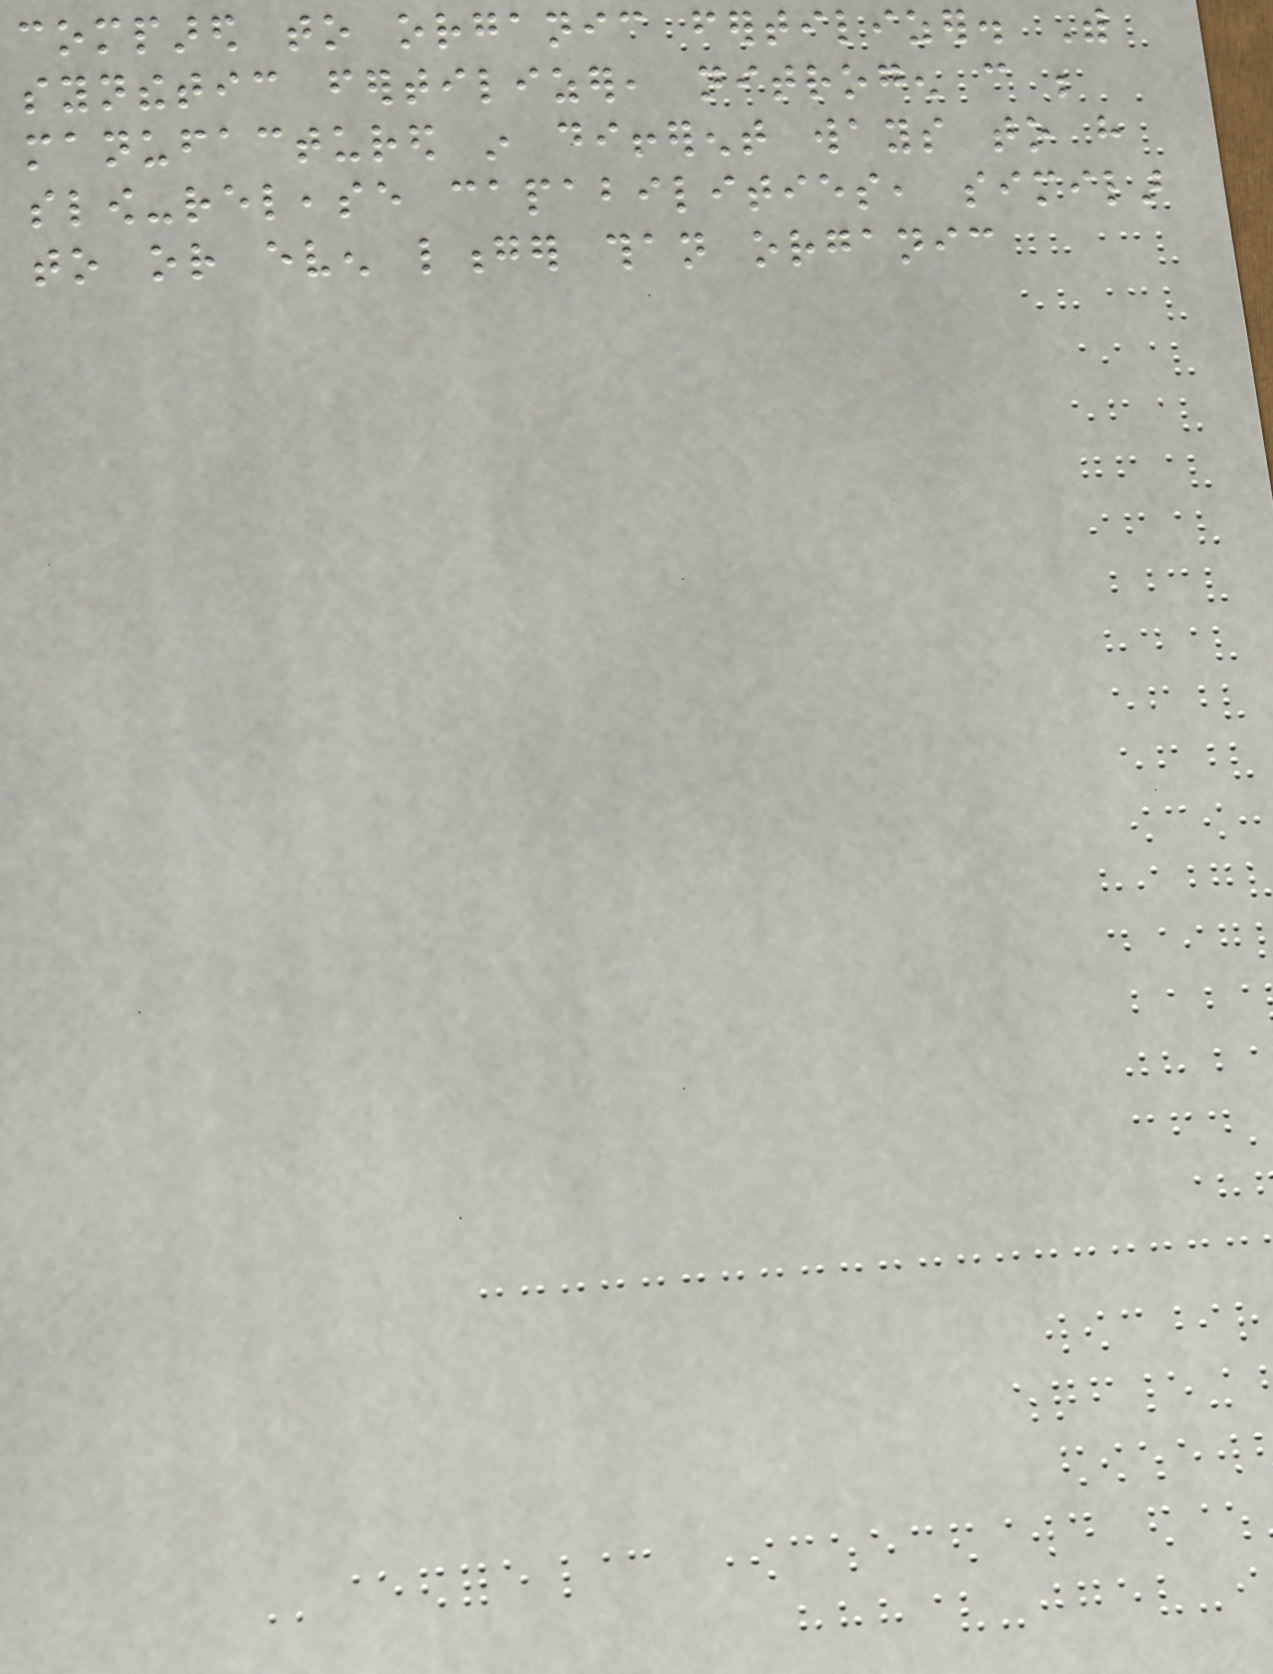compared to organic fertilizer. With
synthetic fertilizer, nitrogen can be
manufactured in different ways to have
slow-release capabilities, similar
to or even longer than organic
